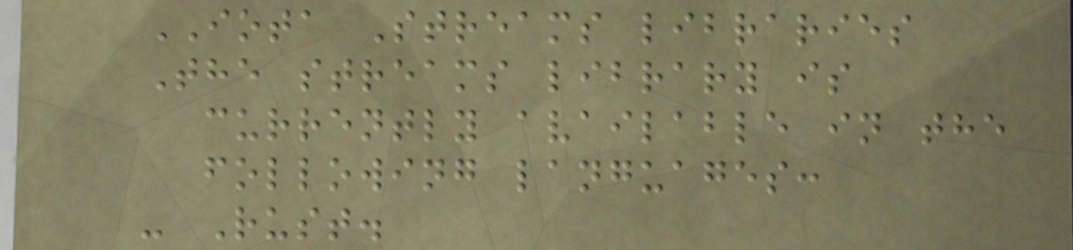IOTA Streams libraries
The streams library is
currently available in the
following languages:
- Rust.
